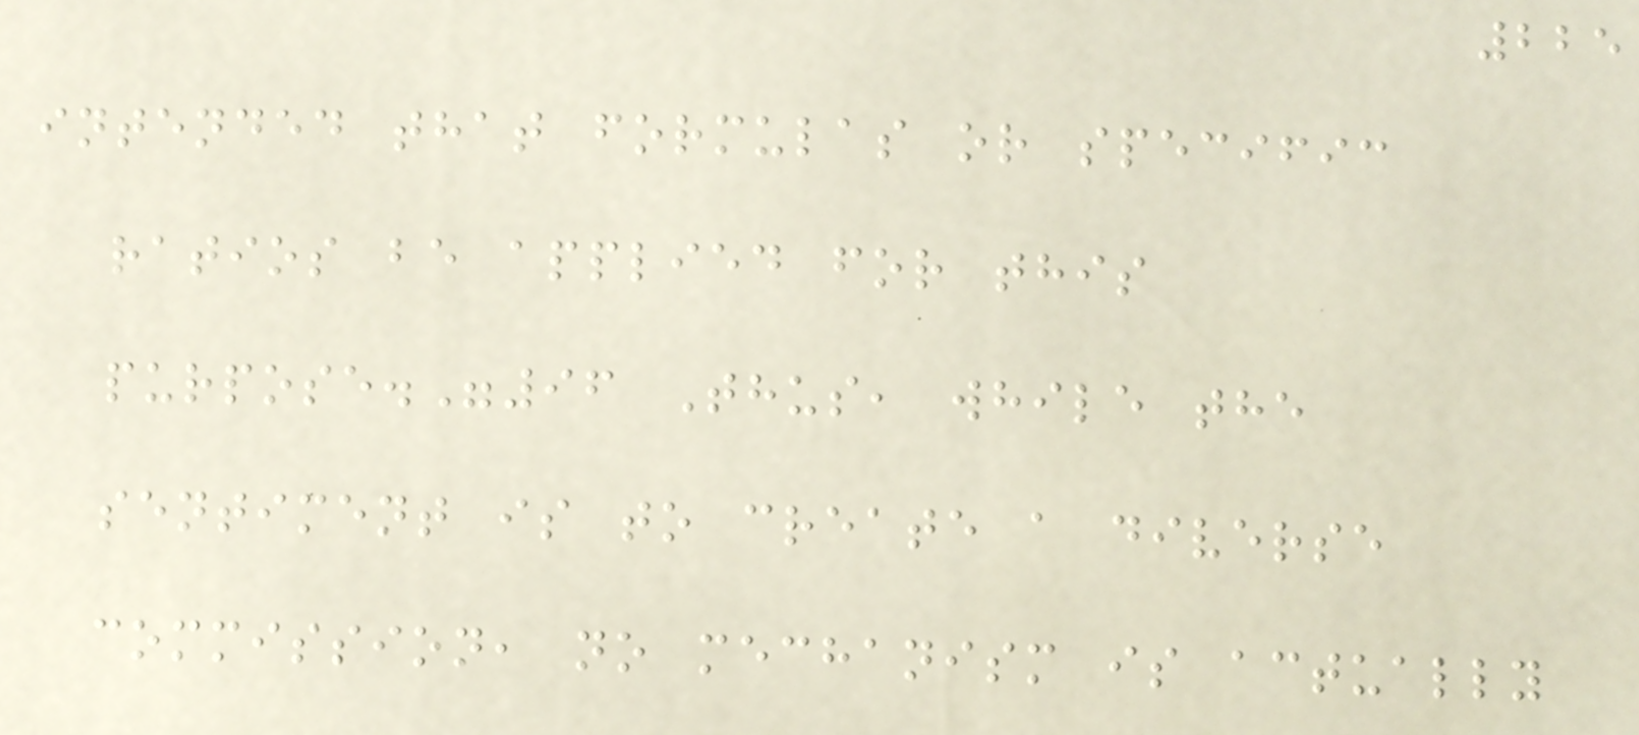225
intended that formulas or specific
ratios be applied for this
purpose."96 Thus, while the
sentiment is to create a diverse
commission, no mechanism is actually
